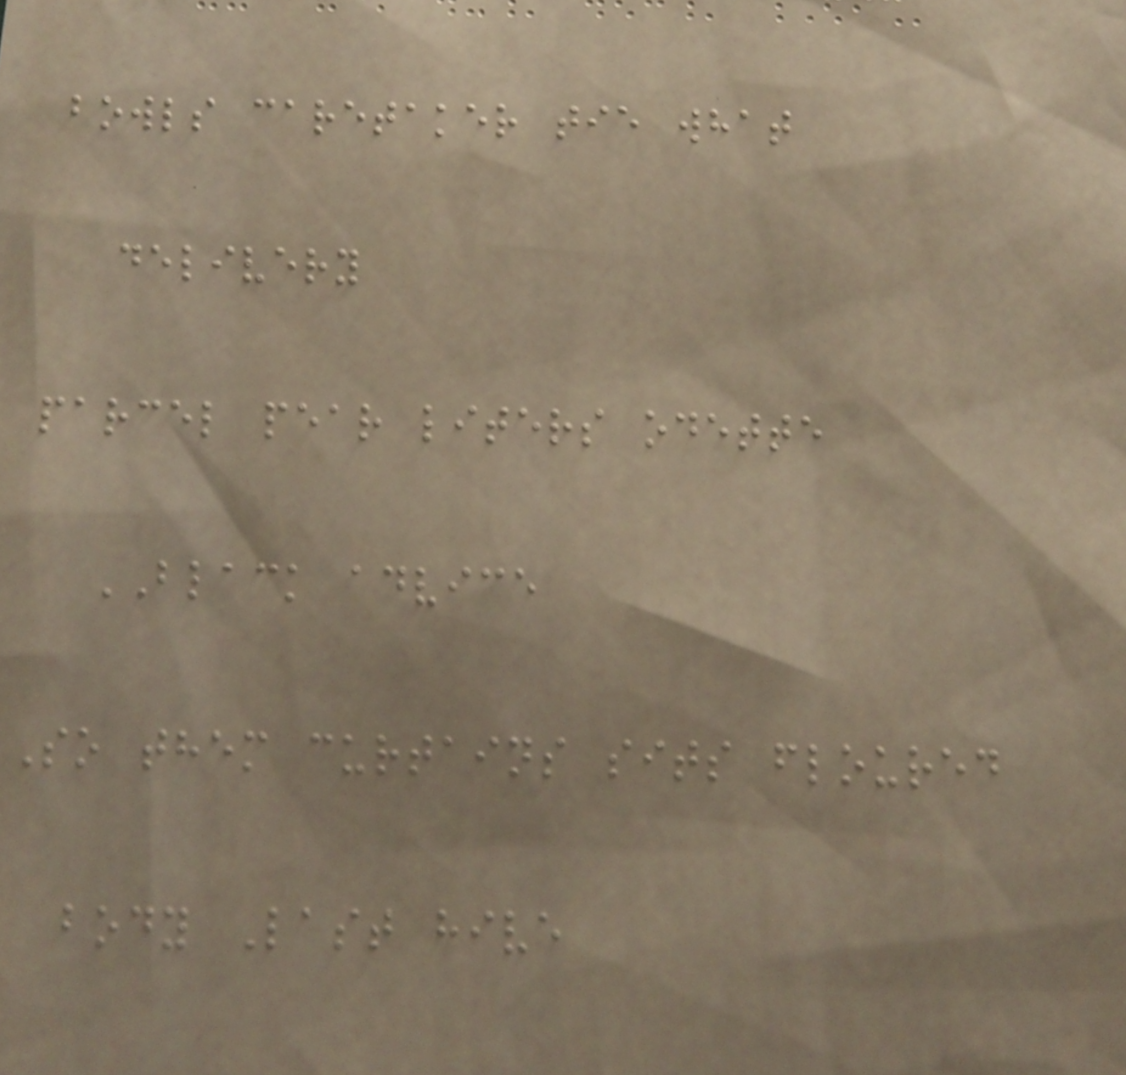bowls caretaker tie what
delivery
parcel pear liters odette
BLACK advice
So them curtains sits floured
body Last hive
